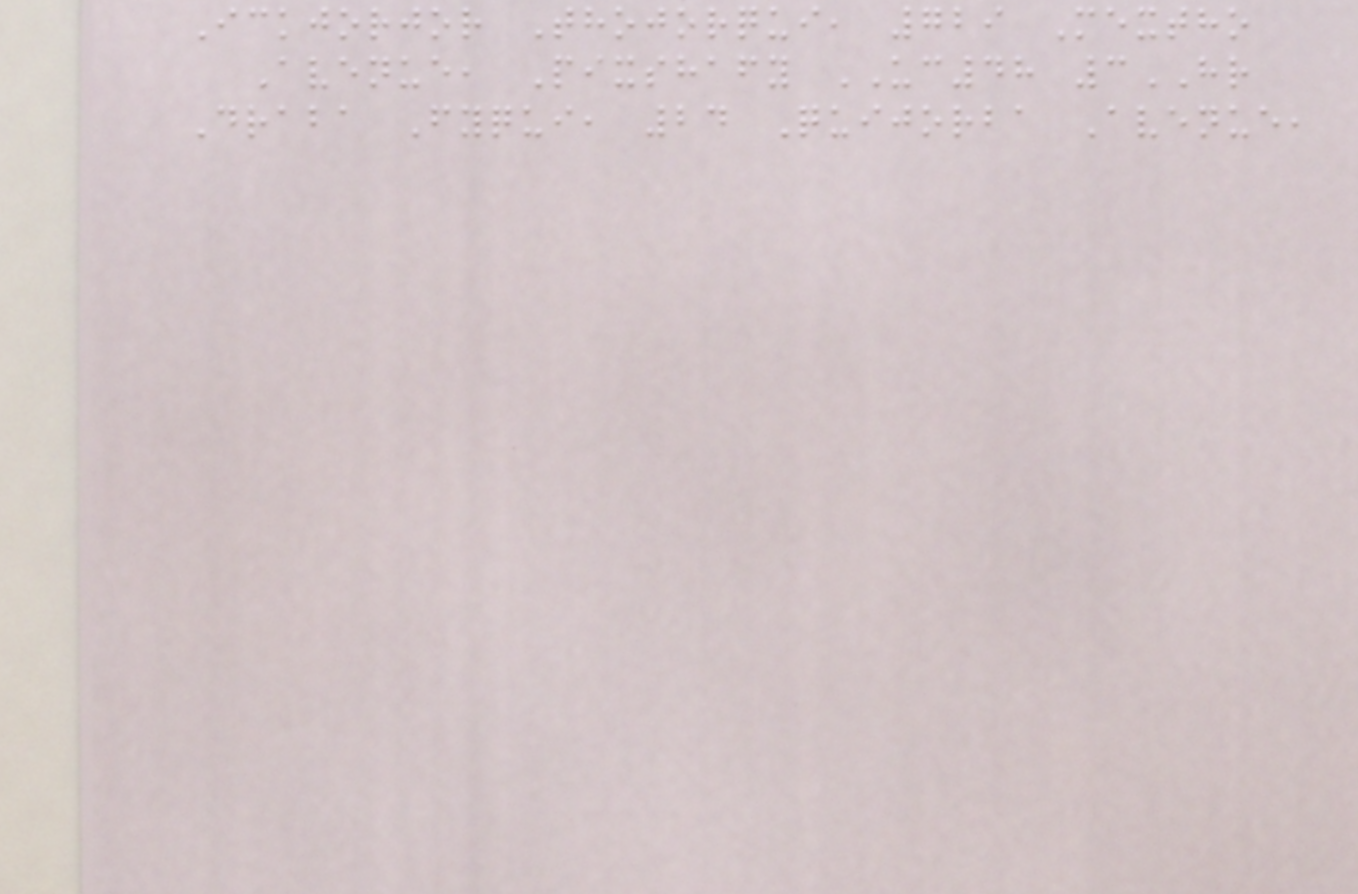Ickjorjor Thojorqui, 729 Mextho
Avenue, Pixshafy UC48 3HR
Draba Fyqui, 24 Quijorba Avenue,
